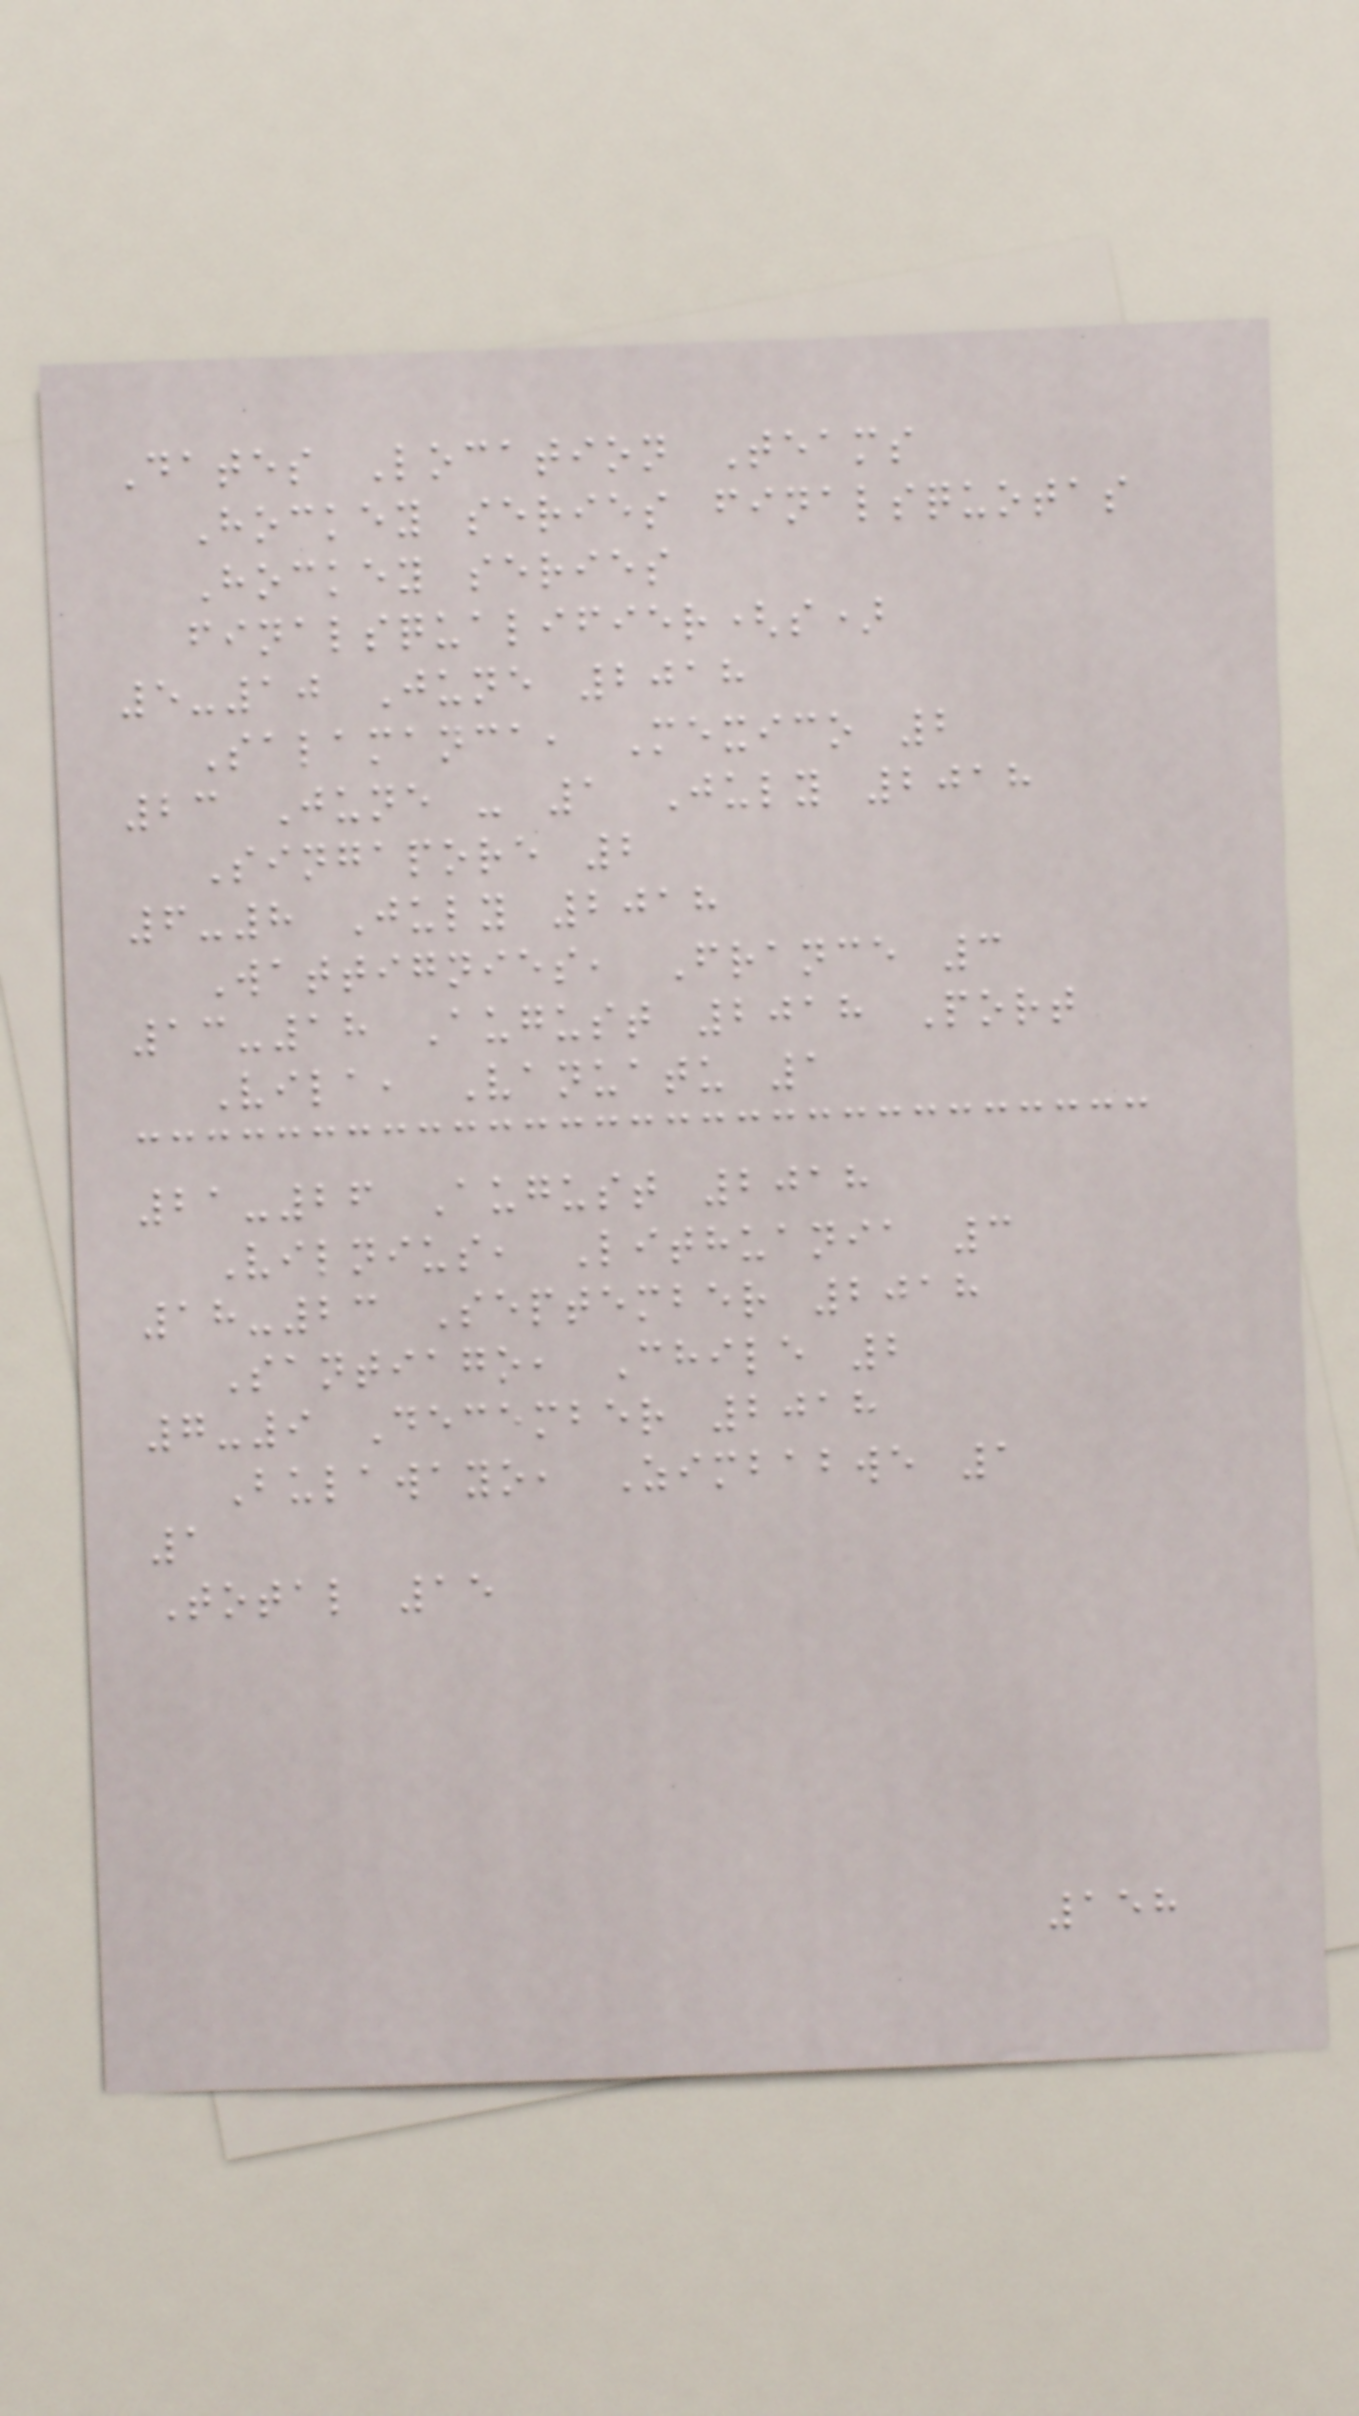Dates Location Teams
Hockey series finalsquotas
Hockey series
finalsqualifier(s)
5-10 June 2018
Salamanca, Mexico 2
23 June - 1 July 2018
Singapore 2
6-8 July 2018
Wattignies, France 3
13-18 August 2018 Port
Vila, Vanuatu 1
21-26 August 2018
Vilnius, Lithuania 3
18-23 September 2018
Santiago, Chile 2
7-9 December 2018
Bulawayo, Zimbabwe 1
1
Total 15
158
